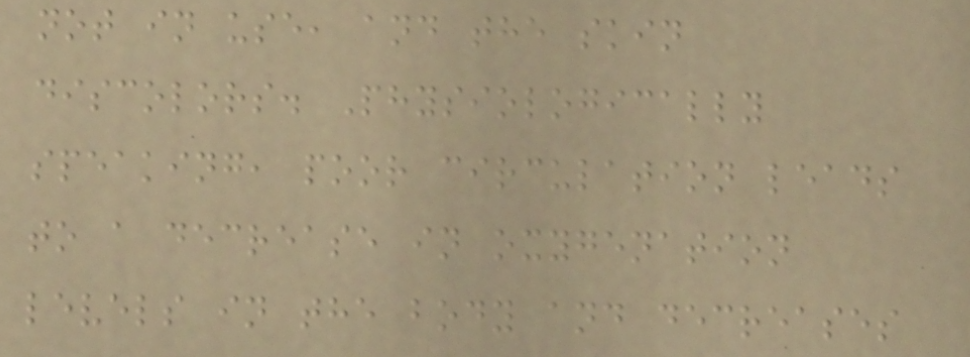not in use, and the skin
discolors. Physiologically
speaking, poor circulation leads
to a decrease in oxygenation
levels in the body and decreases
